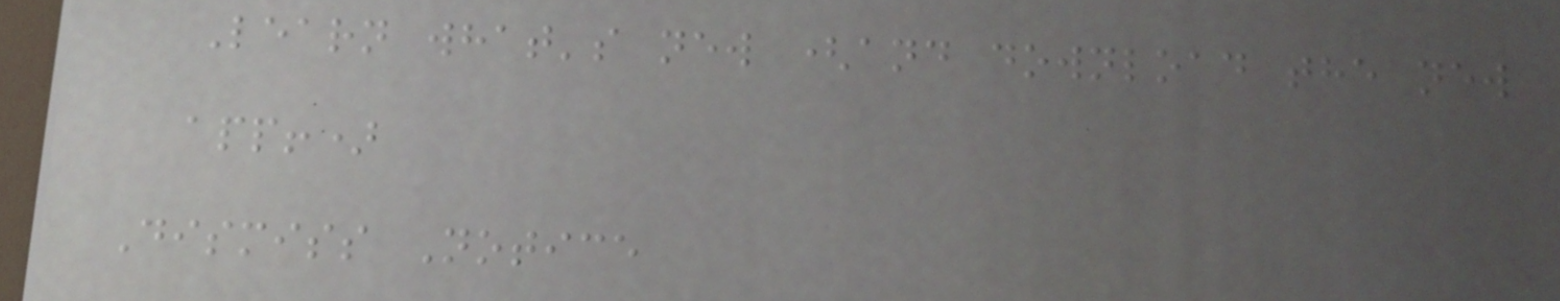Learn what's new (and download the new
app!)
Dismiss Notice
